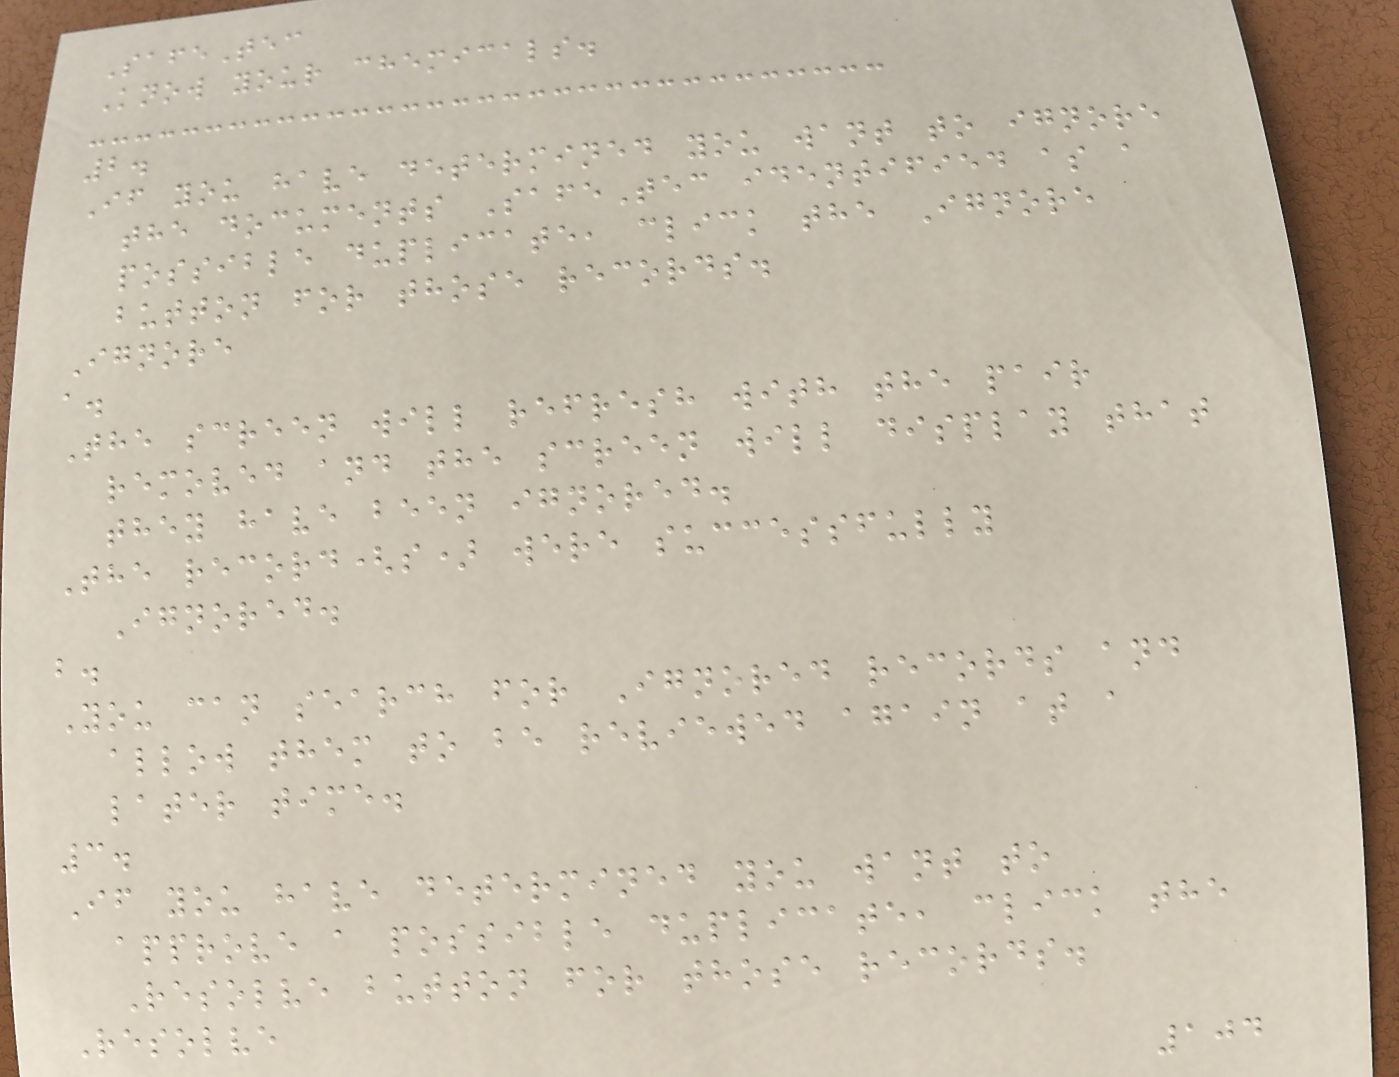SafeTec
Know your chemicals.
2.
If you have determined you want to ignore
the documents SafeTec identified as a
possible duplicate, click the Ignore
button for those records.
Ignore
a.
The screen will refresh with the pair
removed and the screen will display that
they have been ignored.
The record(s) were successfully
Ignored.
b.
You can search for Ignored records and
allow them to be reviewed again at a
later time.
3.
If you have determined you want to
approve a possible duplicate, click the
Resolve button for those records.
Resolve
104
